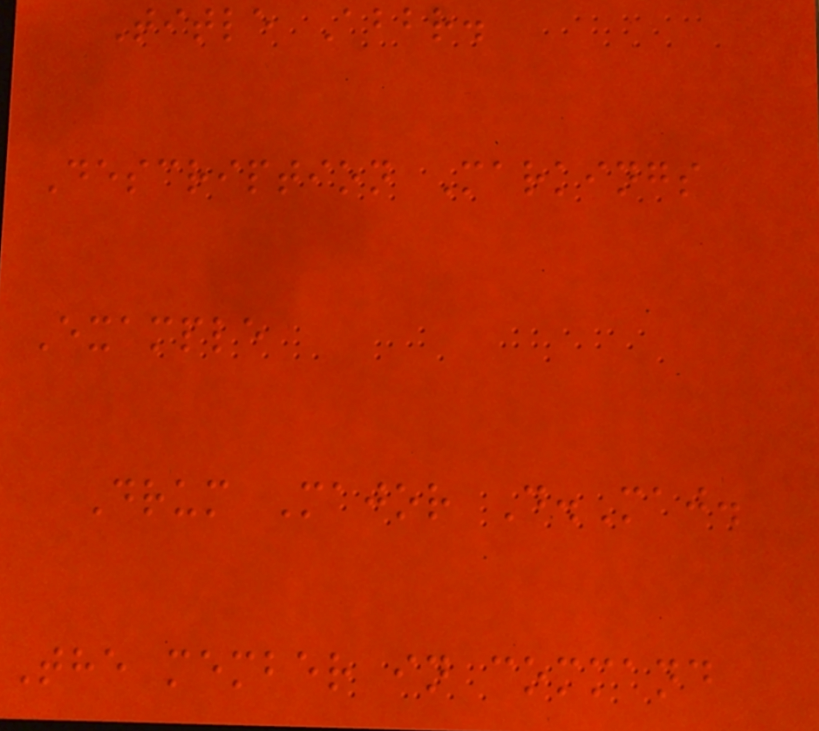Title Abbr.
Description Markings
Example
Drum Major D.Maj.
The member in command
